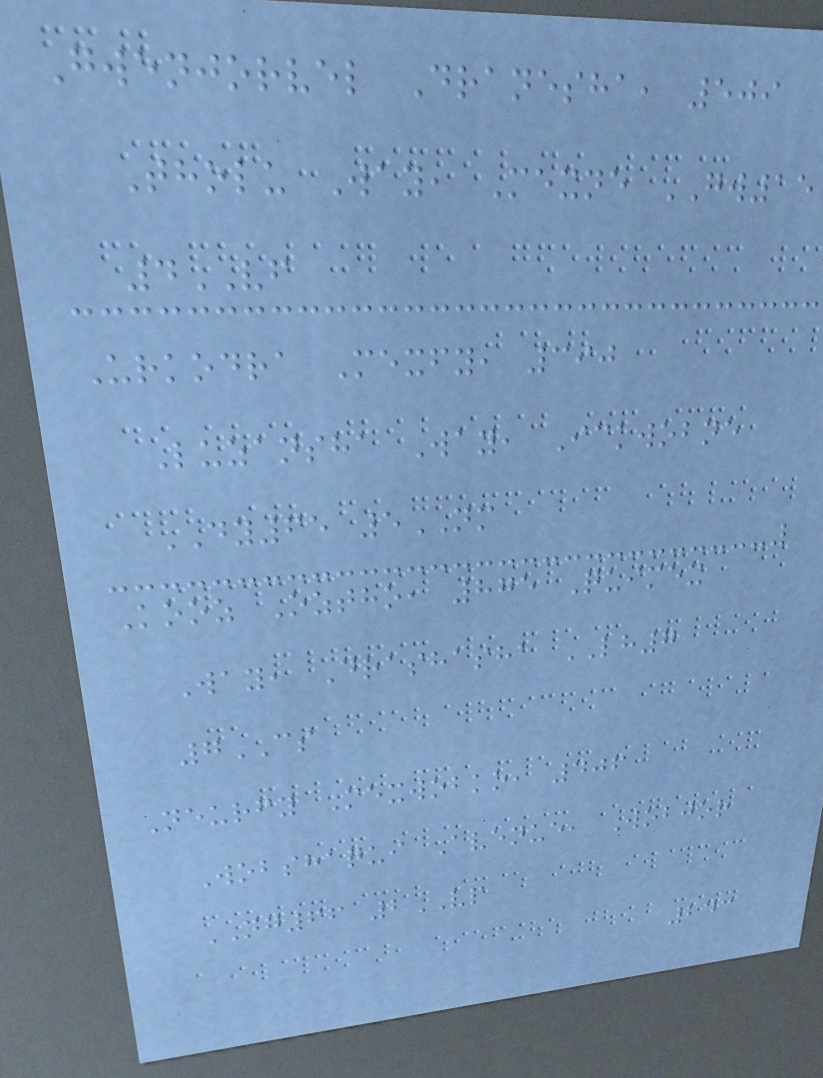Gwenjorvel Dranesha, 509
Tholu Way, Mexne GW15
4VF
Urkodra Mexfy, 390
Luzansha Way, Ickwobne
DY65 5NM
Kooz Oztho, 875 Quimex
Way, Drashasha LH7
7CS
Neurfy Mexwobko, 406
Wobshaqui Avenue, Wobjor
NG66 2VP
243
